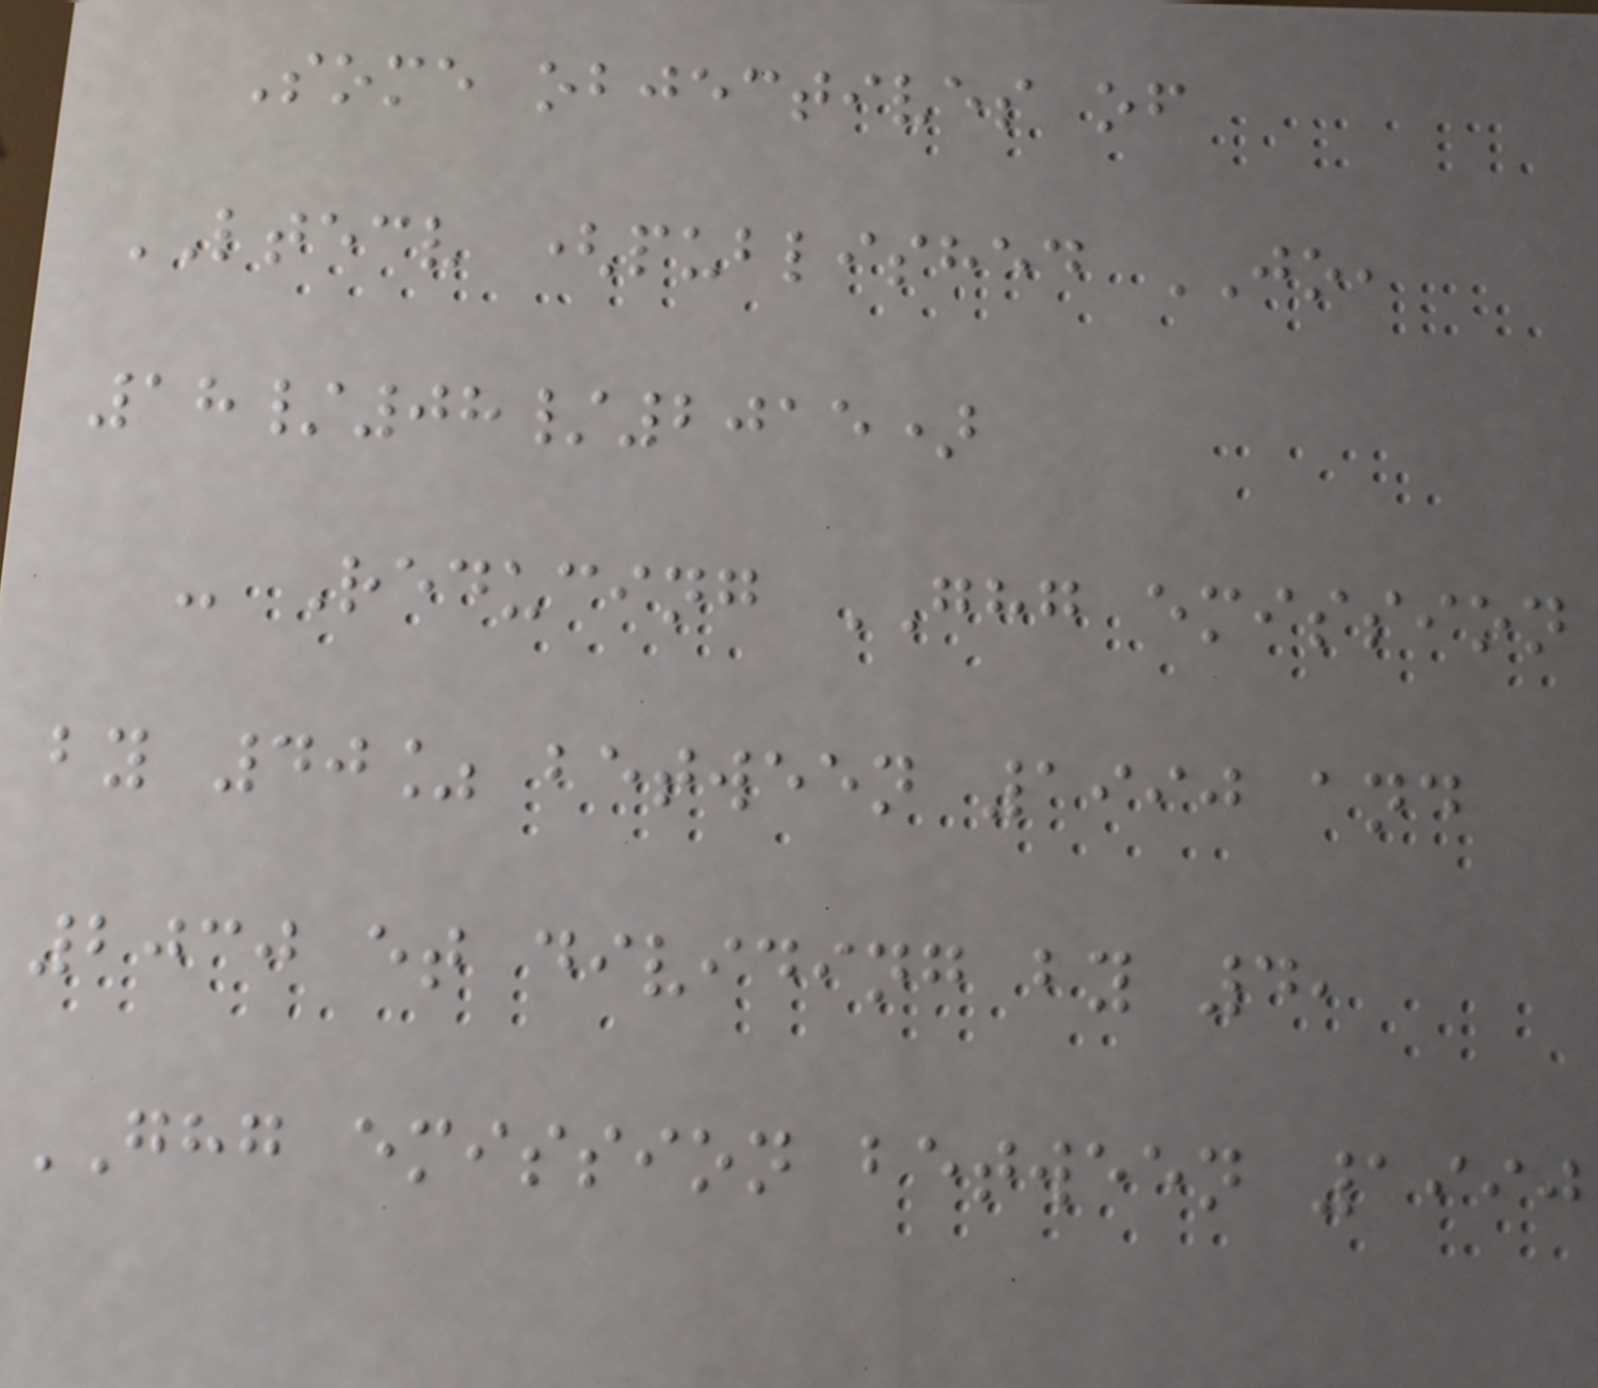Some objectives of
LTECV (published JO,
18/08/2015)
- Reducing GHG emission
by 40% between 1990 and
2030 et dividing by 4,
GHG emission between 1990
